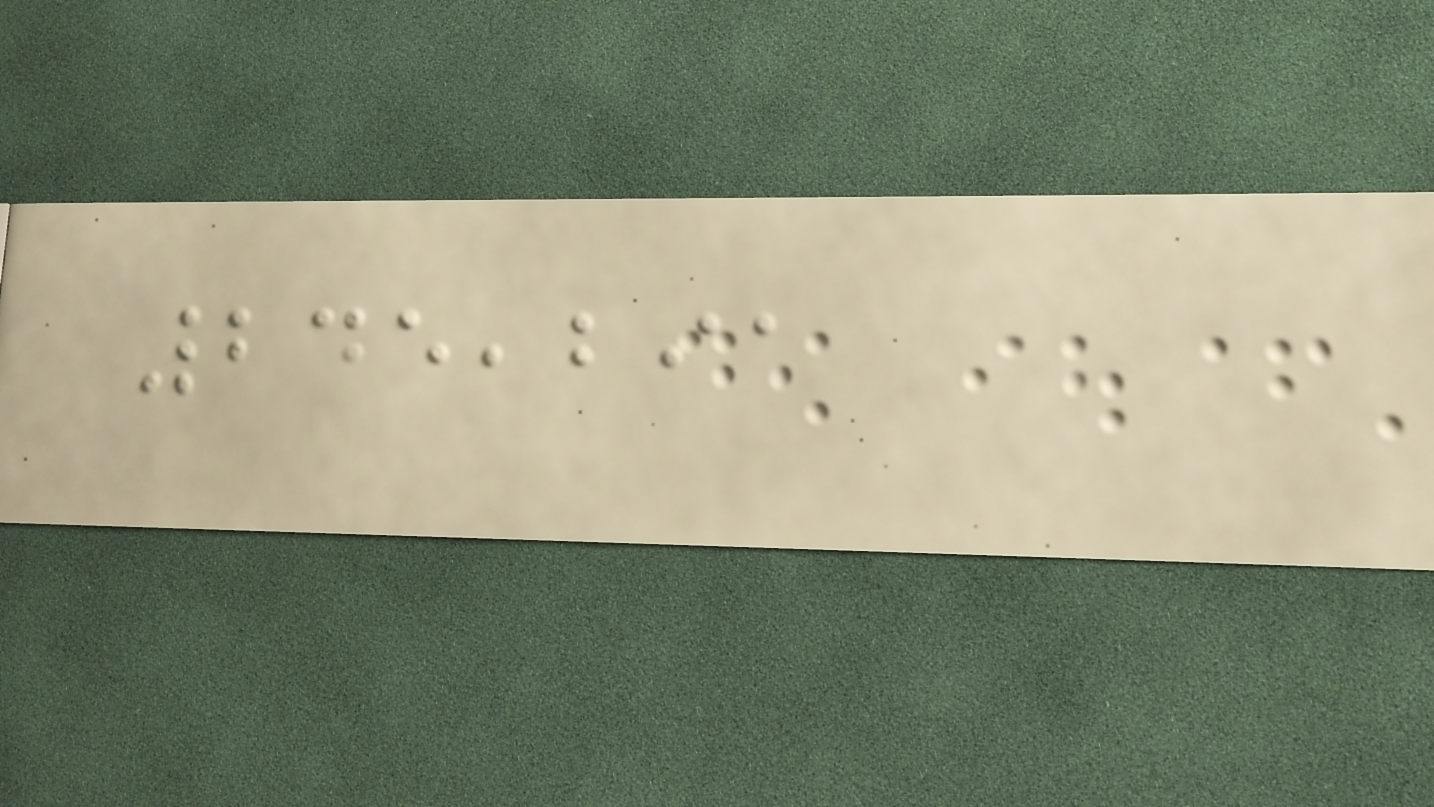245,291
